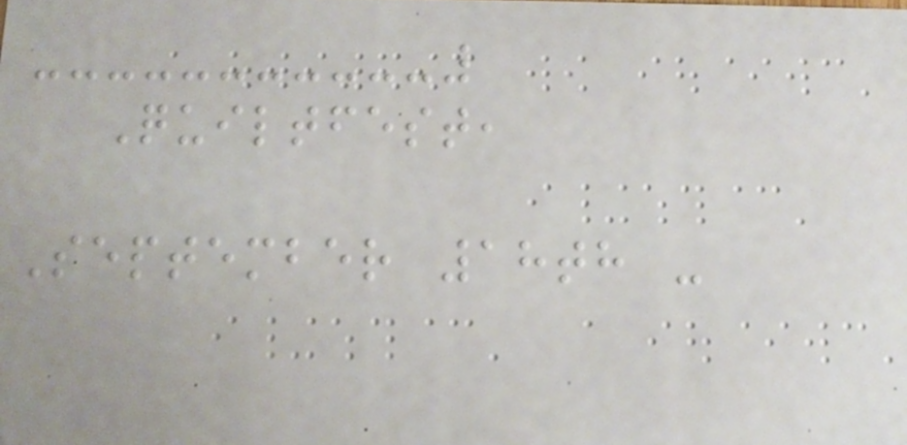Quiltfest,
September 18th -
